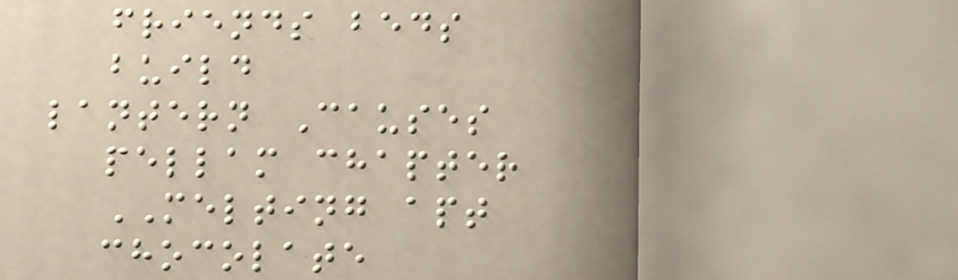friends beds
build
lantern Causes
pellam chapter
MELTING apt
chocolate
